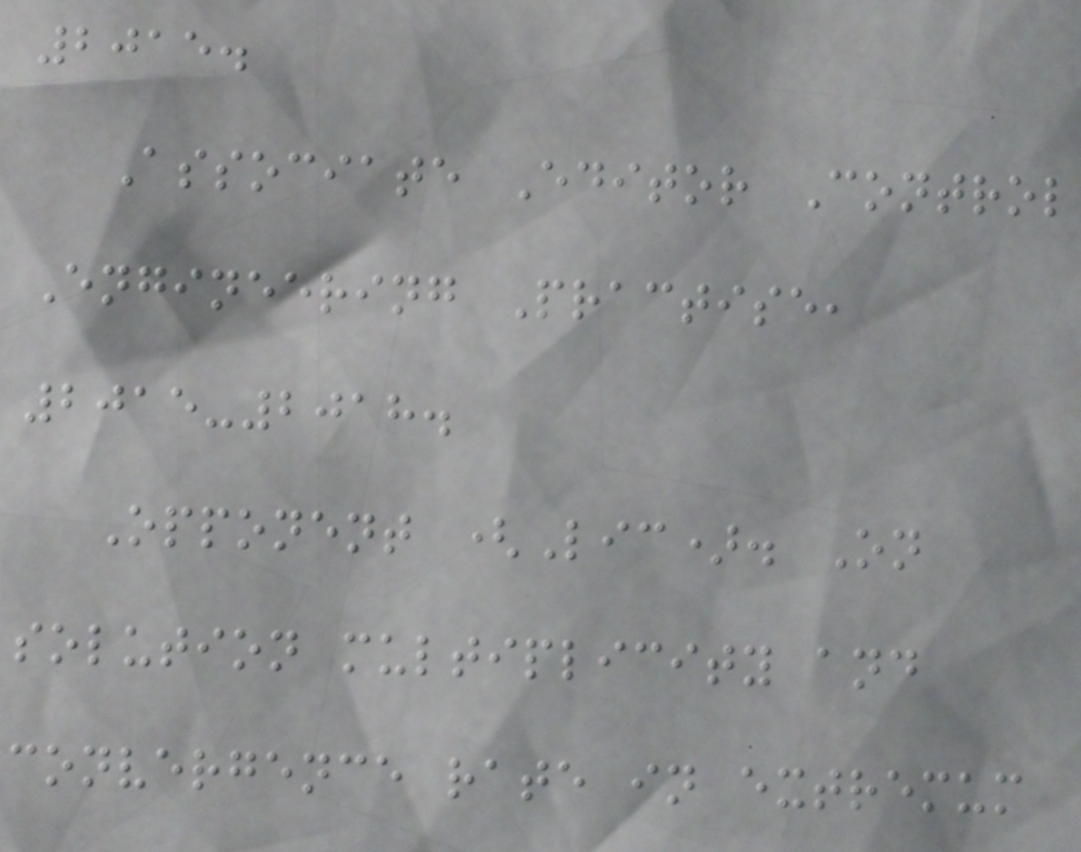2015.
Associate Editor Control
Engineering Practise,
2015-2018.
Opponent (Lic). On
solution multiplicity and
convergence rate in extremum
